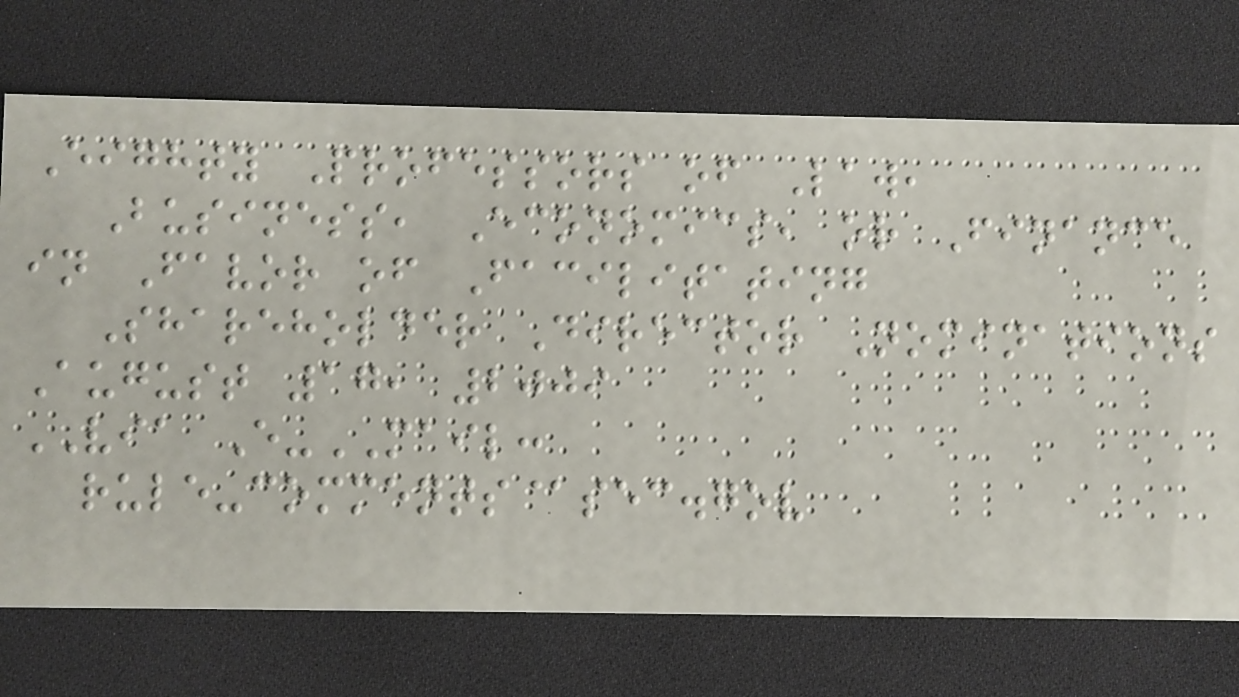Eighty Professors of Law,
Business, Economics, or Finance
in Favor of Facilitating
Shareholder Director Nominations
August 17, 2009
VIA E-MAIL:
rule-comments@sec.gov
